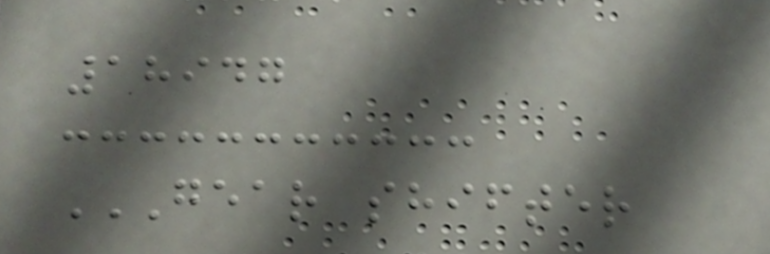18947
GEAR SHIFTER
